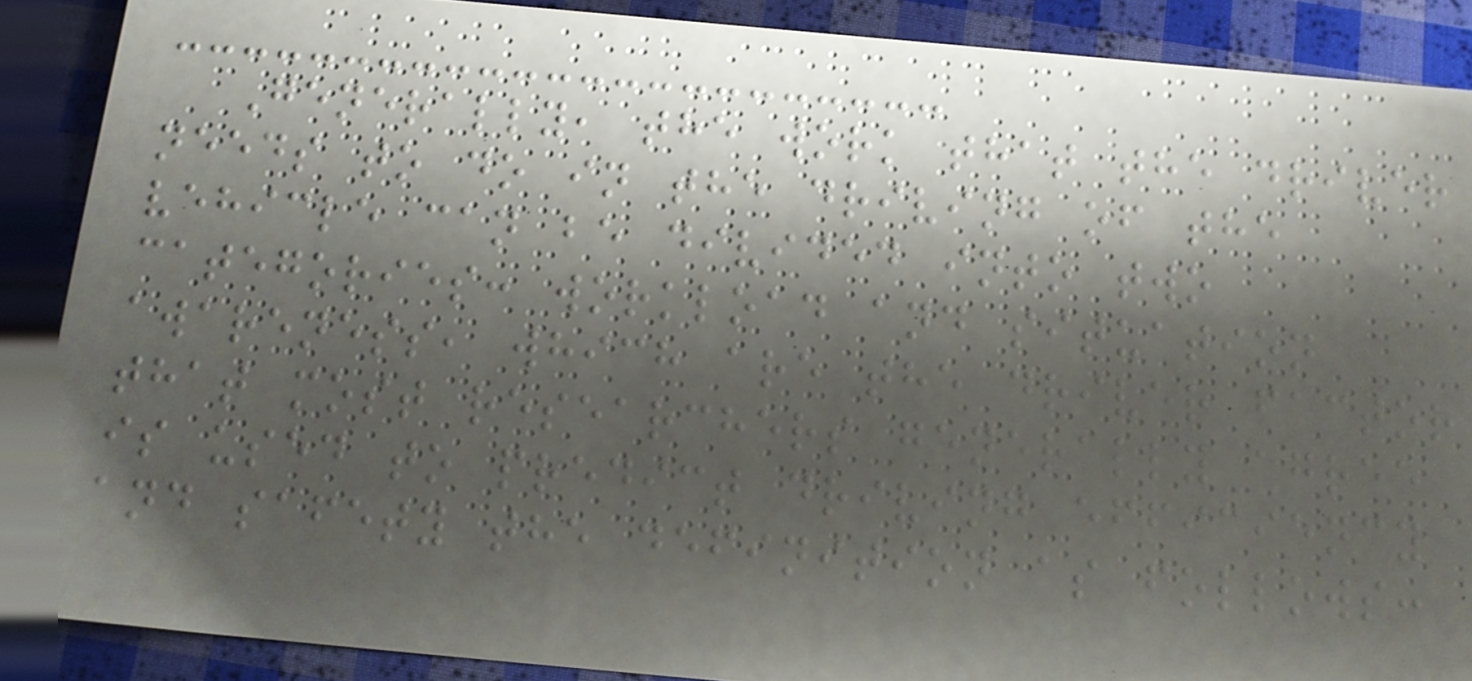Generally, the work that the driver
needs to do in the driving of the
vehicle can be divided into two
categories: workload and situation
awareness, which are the driver factor
that most researchers generally agree
is used to predict driving efficiency
and safety the definition as follows:
